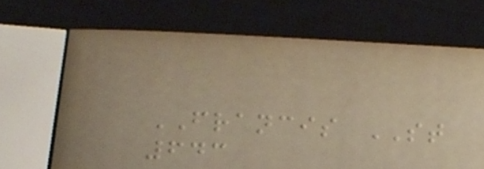FRANCIS ST
643
